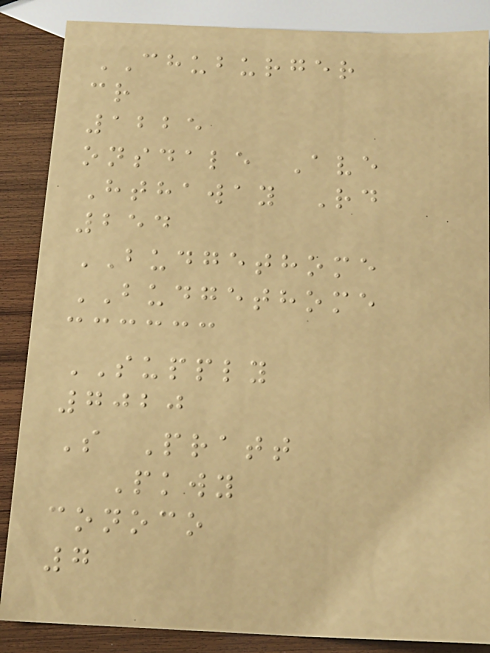CHUBURGER
cr
1225
onsdale Ave
Hthaway Rd
254
BUDGETHOME
BUDGETHOME
SUPPLY
7020
S Pratt
Pkwy
conoco
7
